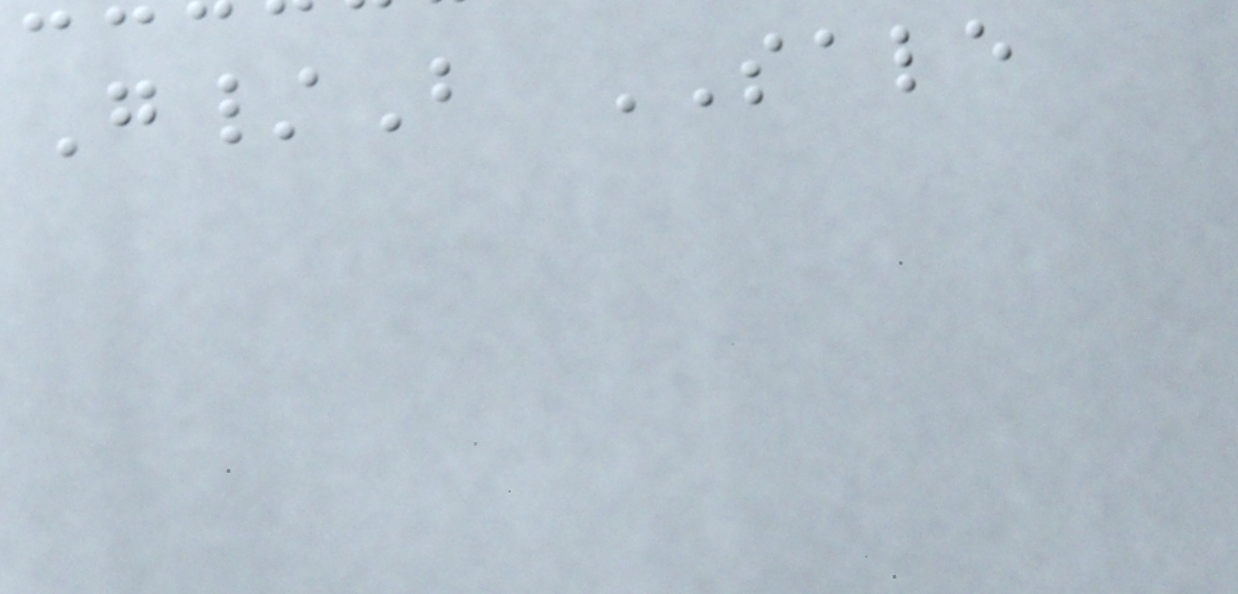G/B SALE
